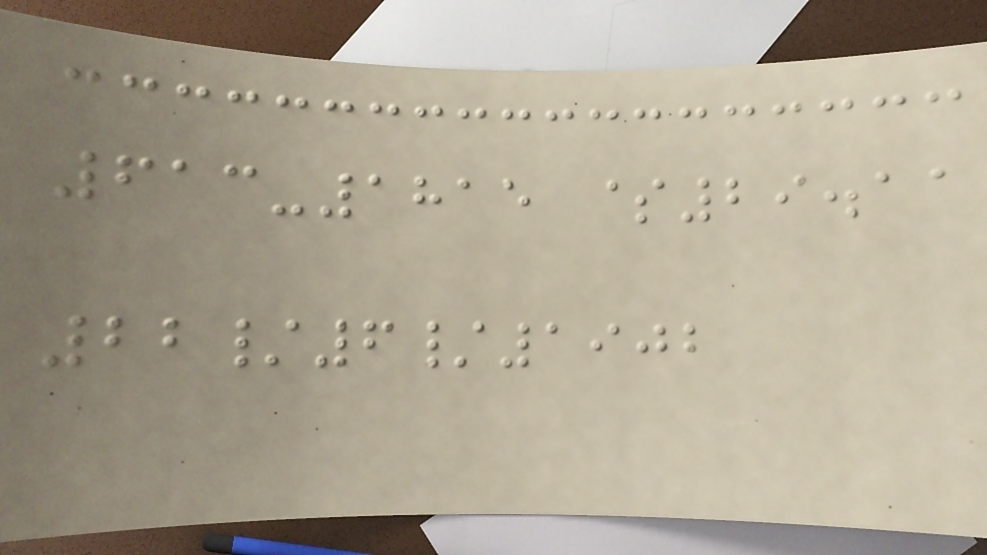613-1815 $29.11
22/6/1902
